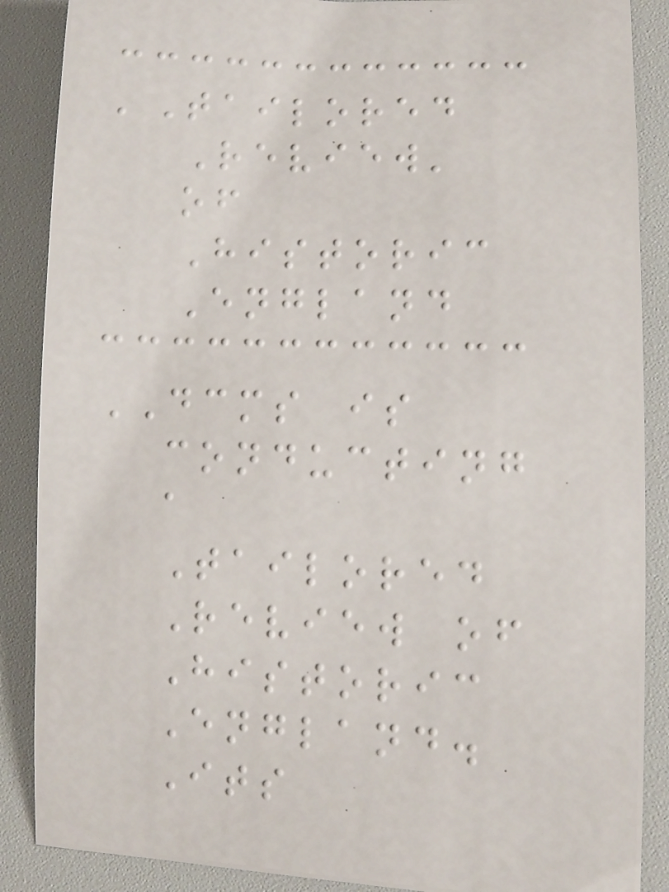'Tailored
Review'
of
Historic
England
DCMS is
conducting
a
Tailored
Review of
Historic
England.
Its
